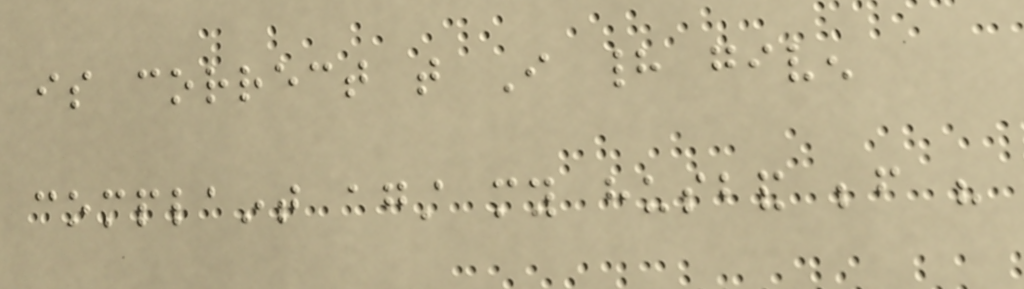is correct that I had given
complaint against my husband before his
